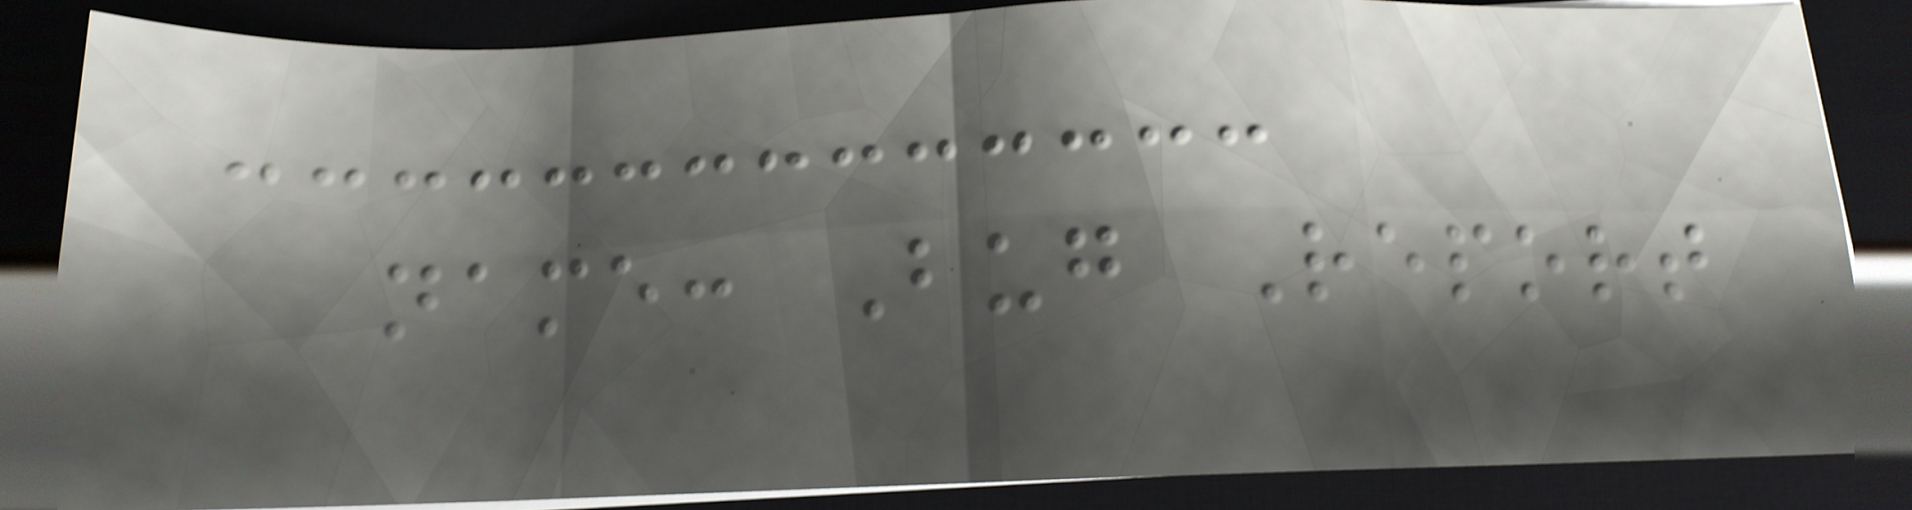name: Bug Report
